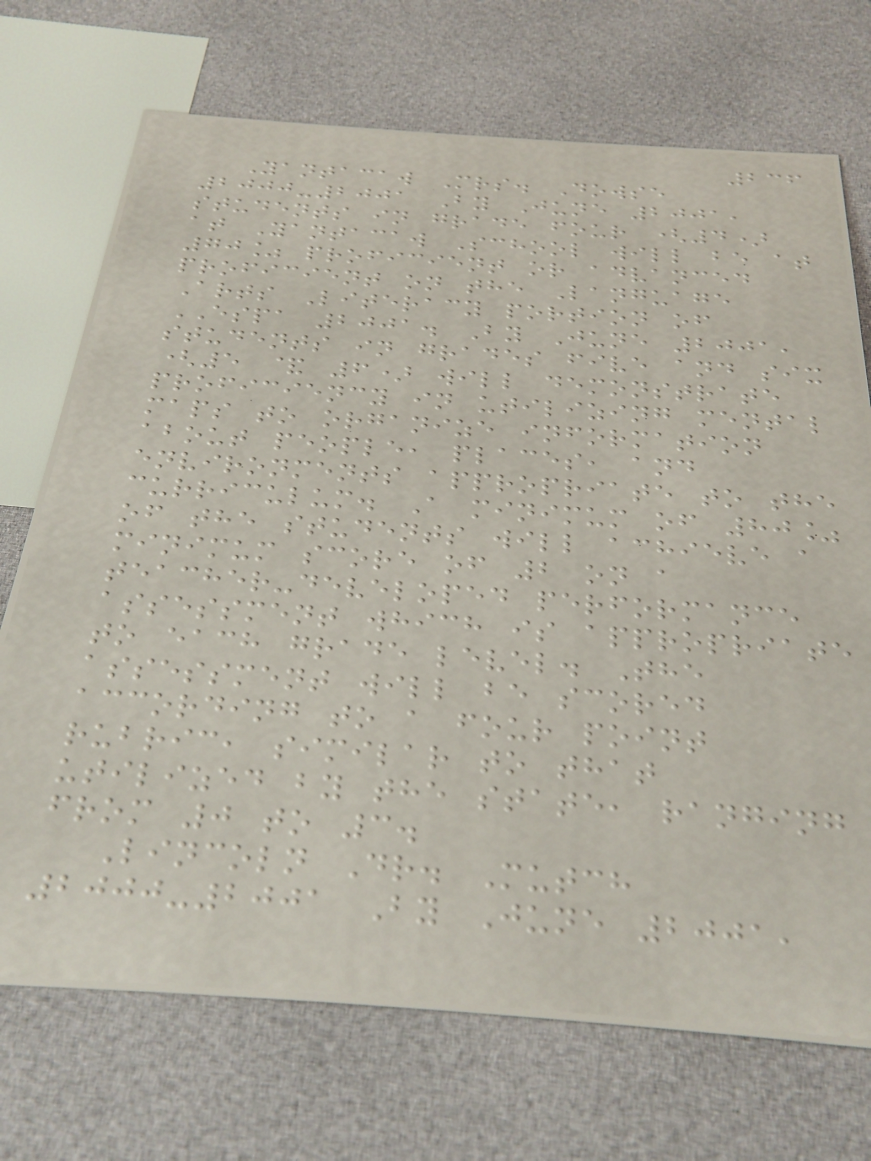236
Yantacaw Mrs. Dowse
2000-2001 By June 2001,
students in grade four (4)
at Yantacaw School will be at
70% proficient or advanced
proficient on the Language
Arts Literacy portion of
ESPA 2001. By June 2001,
students in grades five and six
(5 & 6) will demonstrate
proficiency in utilizing mental
maps to organize information
about people, places, and
environments appropriate to the
curriculum. A minimum of 80%
of the students will achieve a
minimum score of 2 on a
teacher-developed performance
assessment which is appropriate
to each grade level. The
assessment will be scored
according to a four point
rubric, similar to that
utilized by the state, ranging
from 0 to 3.
Lincoln Dr. Mutch
2000-2001 By June 2001,
